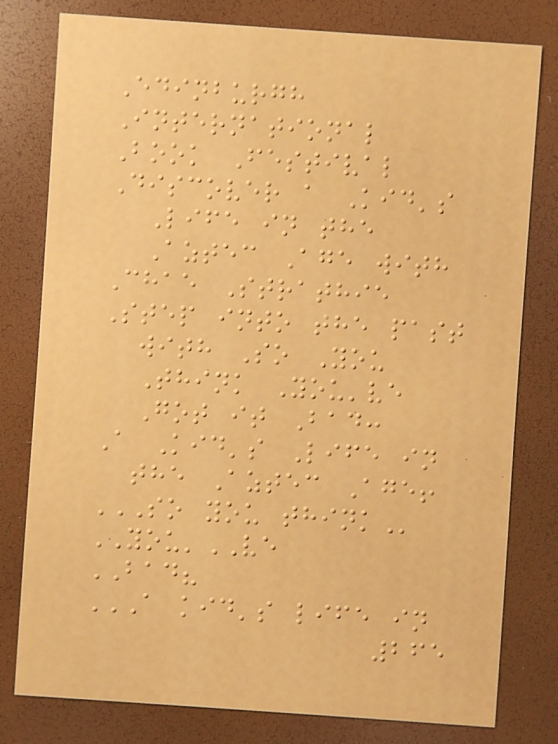Edinburgh
International
Book Festival
Discover a Kid's
Life in the
Aztec Age with
Chae Strathie
Step into the past
with So You
Think You've
Got it Bad:
A Kid's Life in
the Aztec Age!
SO YOU THINK
YOU'VE
BAD?
A KID'S LIFE IN
265
